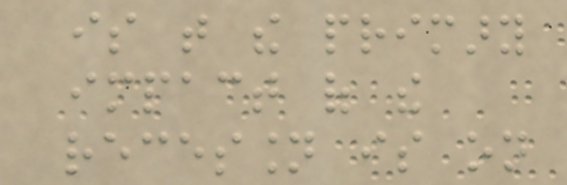is that the primary
impact of the
recession is on
